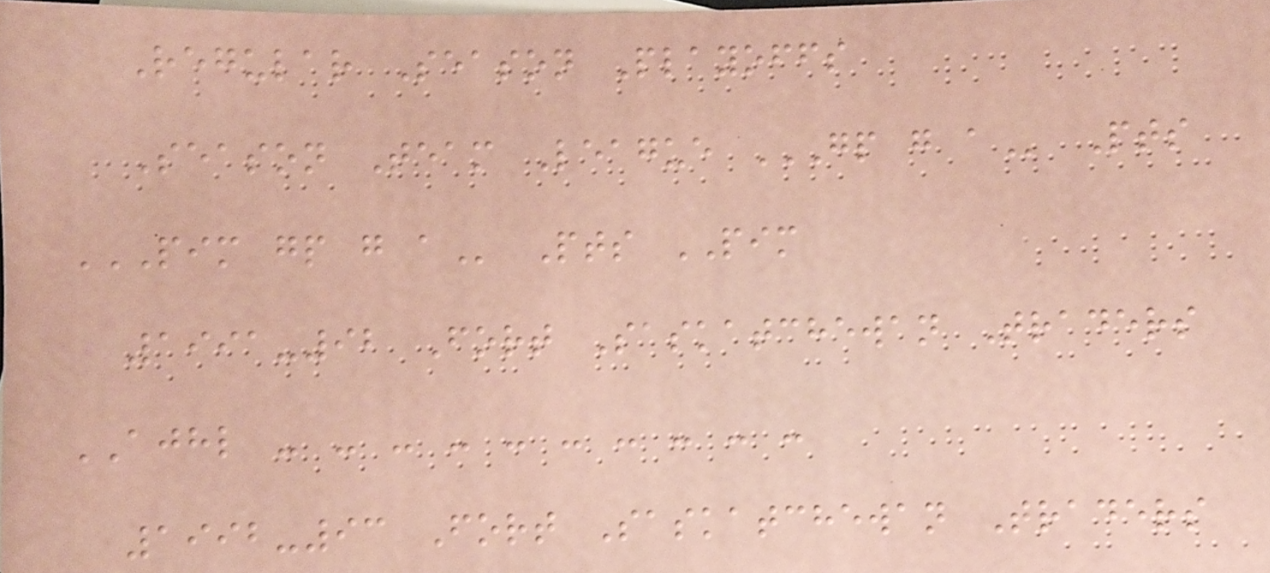Regular Season Playoffs
Season Team League GP G A Pts
PIM GP G A Pts PIM
1991-92 Fort Saskatchewan Traders
AJHL - - - - - - - - - -
1992-93 Fort Saskatchewan Traders
